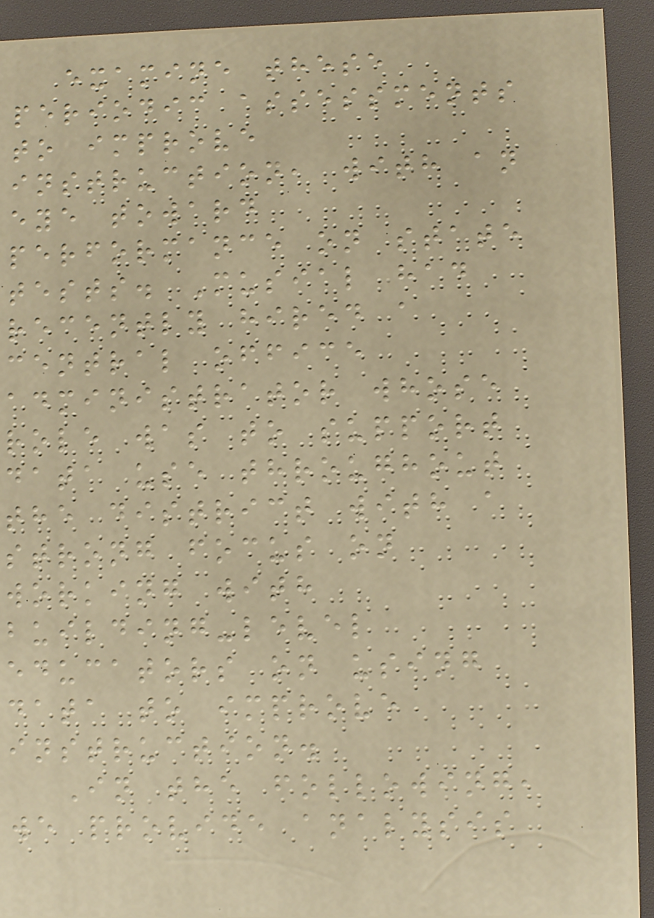examine these
periodic assessments
to improve
instruction, with an
eye toward
performance on state
tests. Musial had
recently hired a
central office
administrator whose
role was to support
data use throughout
the district with a
strong focus on
working with
building-level
educators on using
data to improve
instruction.
In the following,
we provide analysis
